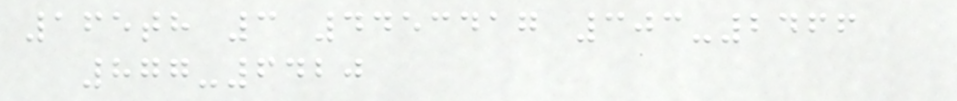165th 3 4453417 303-2466
877-6420
